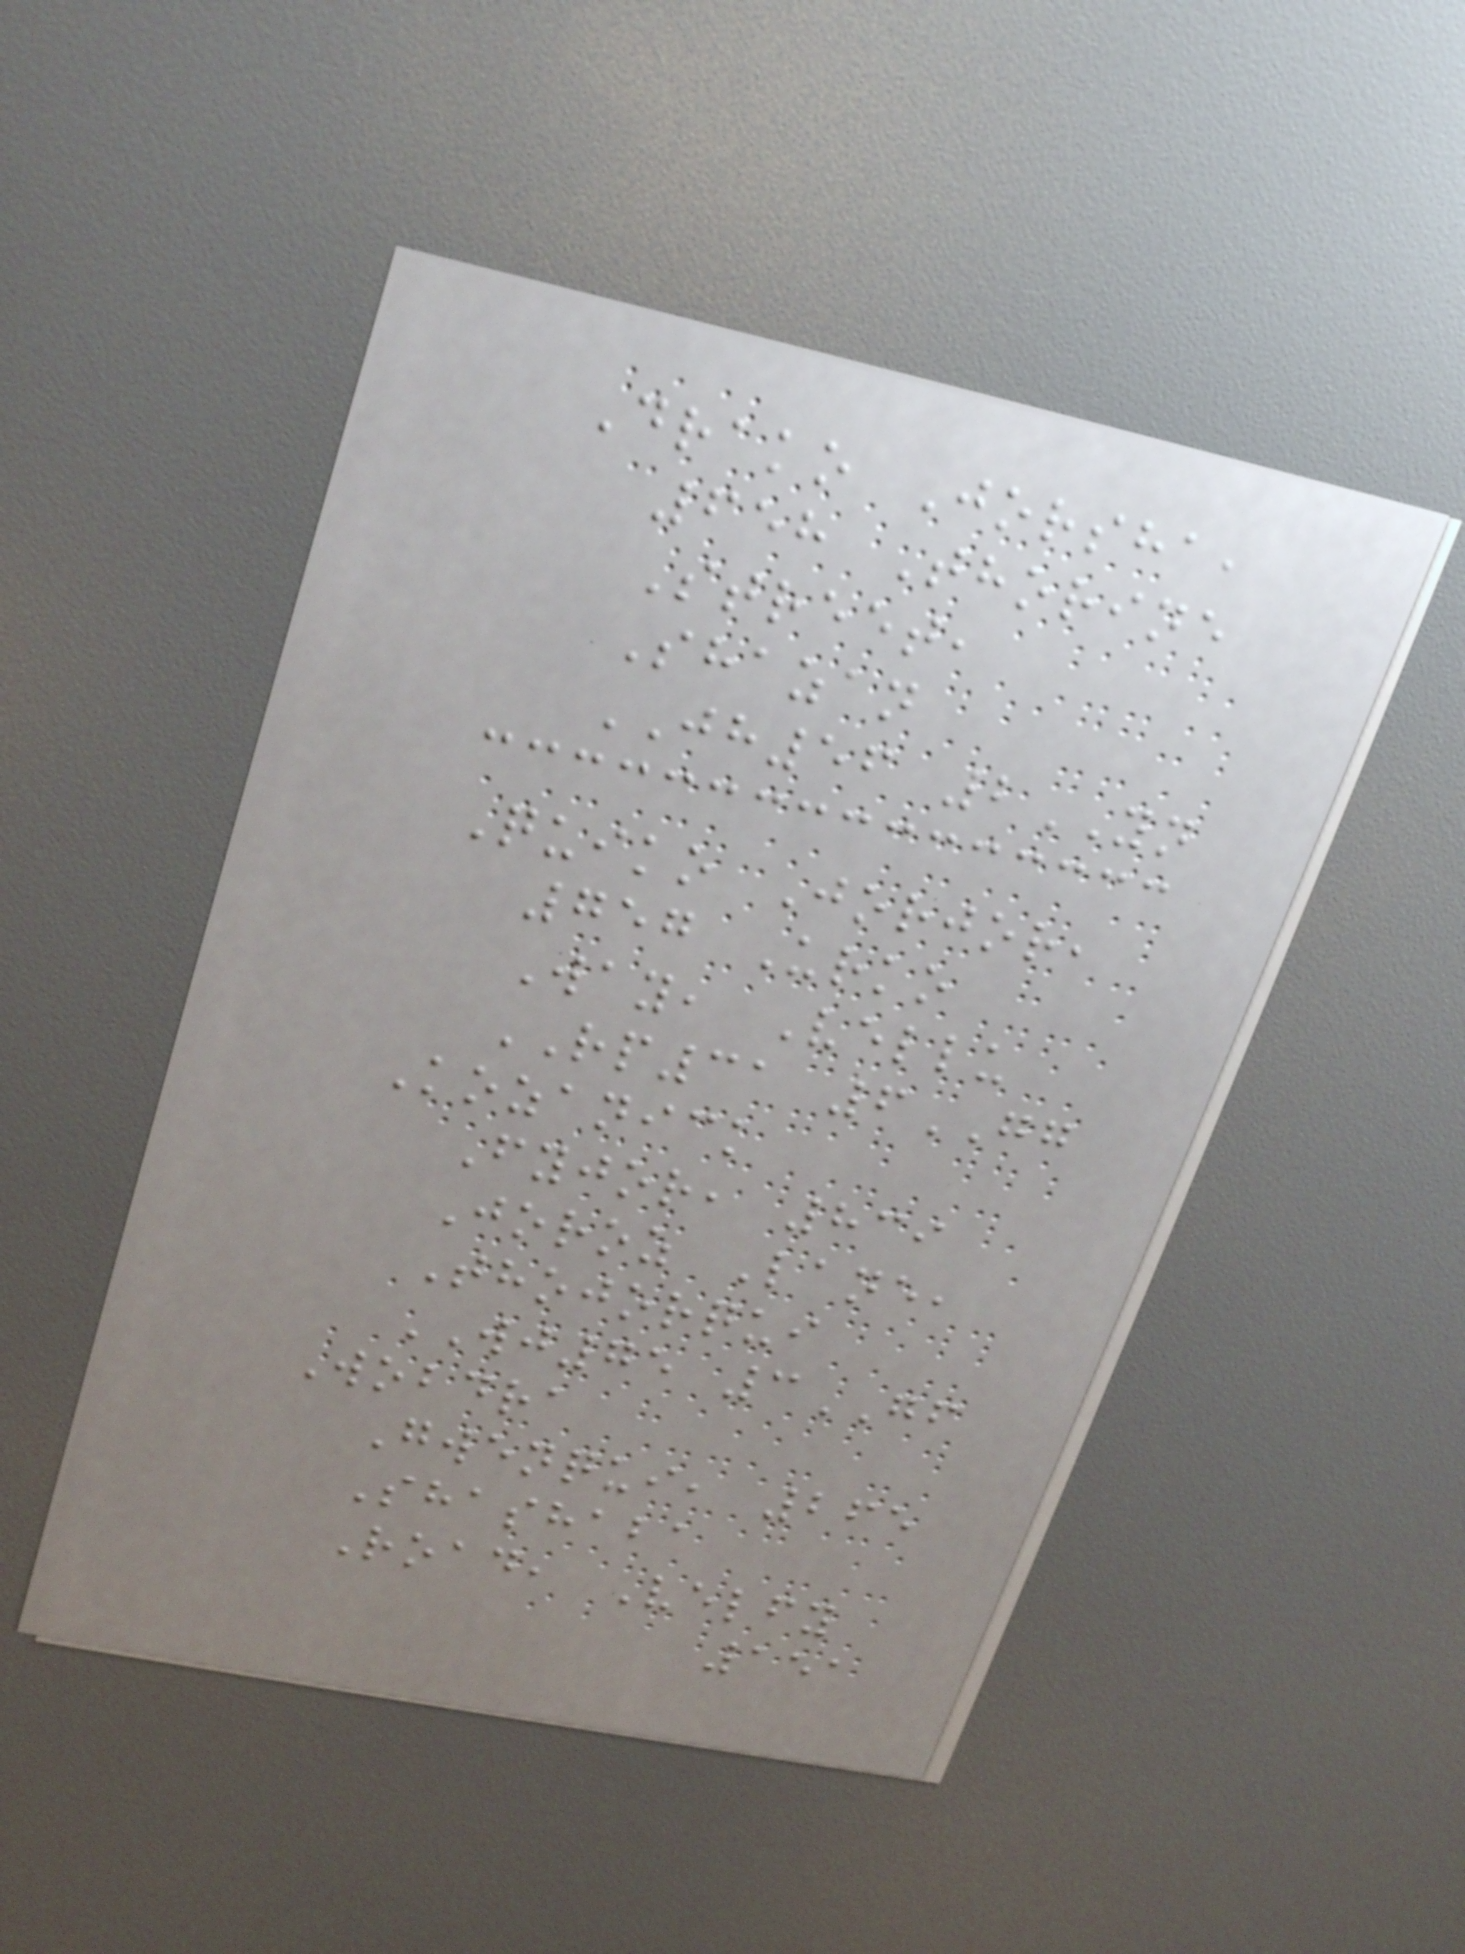Drako Jorsha,
658 Thorine
Street,
Shazan
JH56 2YN
Quiko Jorjor,
757 Urko
Way, Vellu
RP31 6GG
Kozanick
Fyjor, 839
Joroz Lane,
Thojorqui
WJ75 3GF
Wobdra
Gwenqui, 265
Shashaba
Road, Velfy
151
